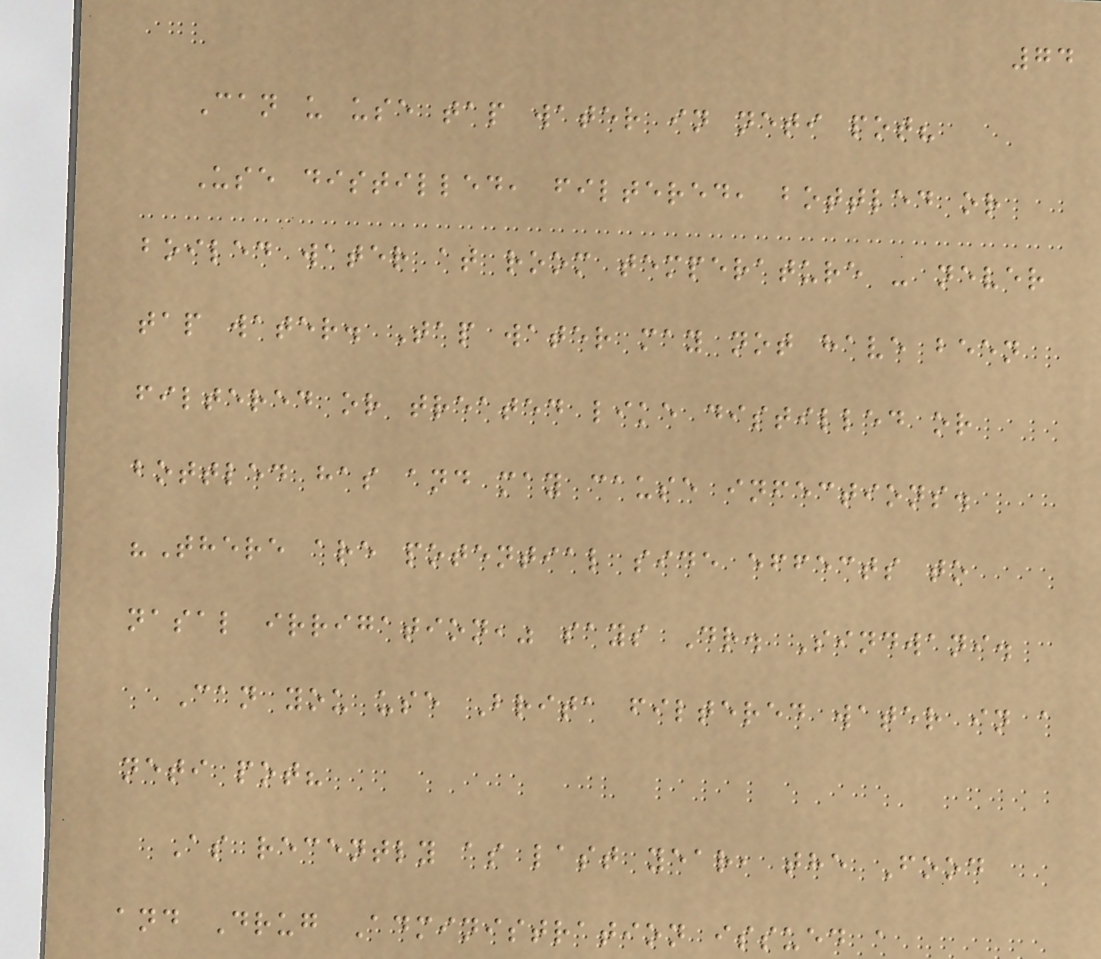74
Can u use tap water in neti pot?
Use distilled, filtered, bottled or
boiled water at room temperature - never
tap water. Tap water may not have been
filtered or treated like distilled or
bottled has and may cause infections.
"There are potential side effects to
nasal irrigation," says Dr. Sindwani.
Can you use Brita filtered water in a
neti pot?
As recently as last year, the Food
and Drug Administration issued a
